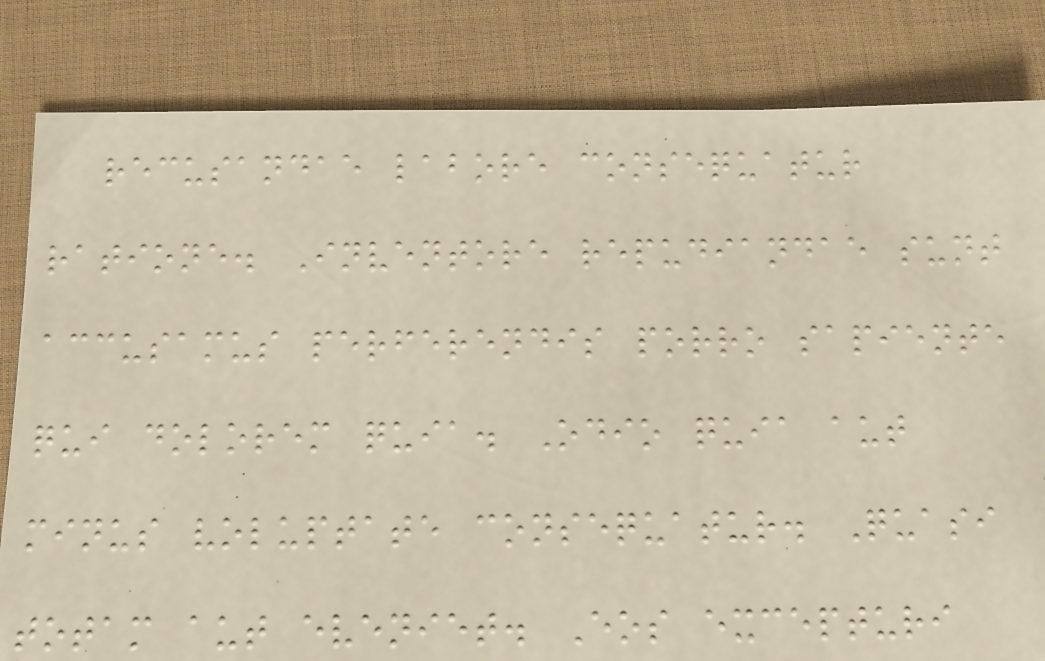recusandae labore consequatur
ratione. Inventore repudiandae sunt
accusamus perferendis porro sapiente
qui dolorem quia. Odio quia aut
minus voluptate consequatur. Quasi
totam aut eveniet. Eos excepturi
